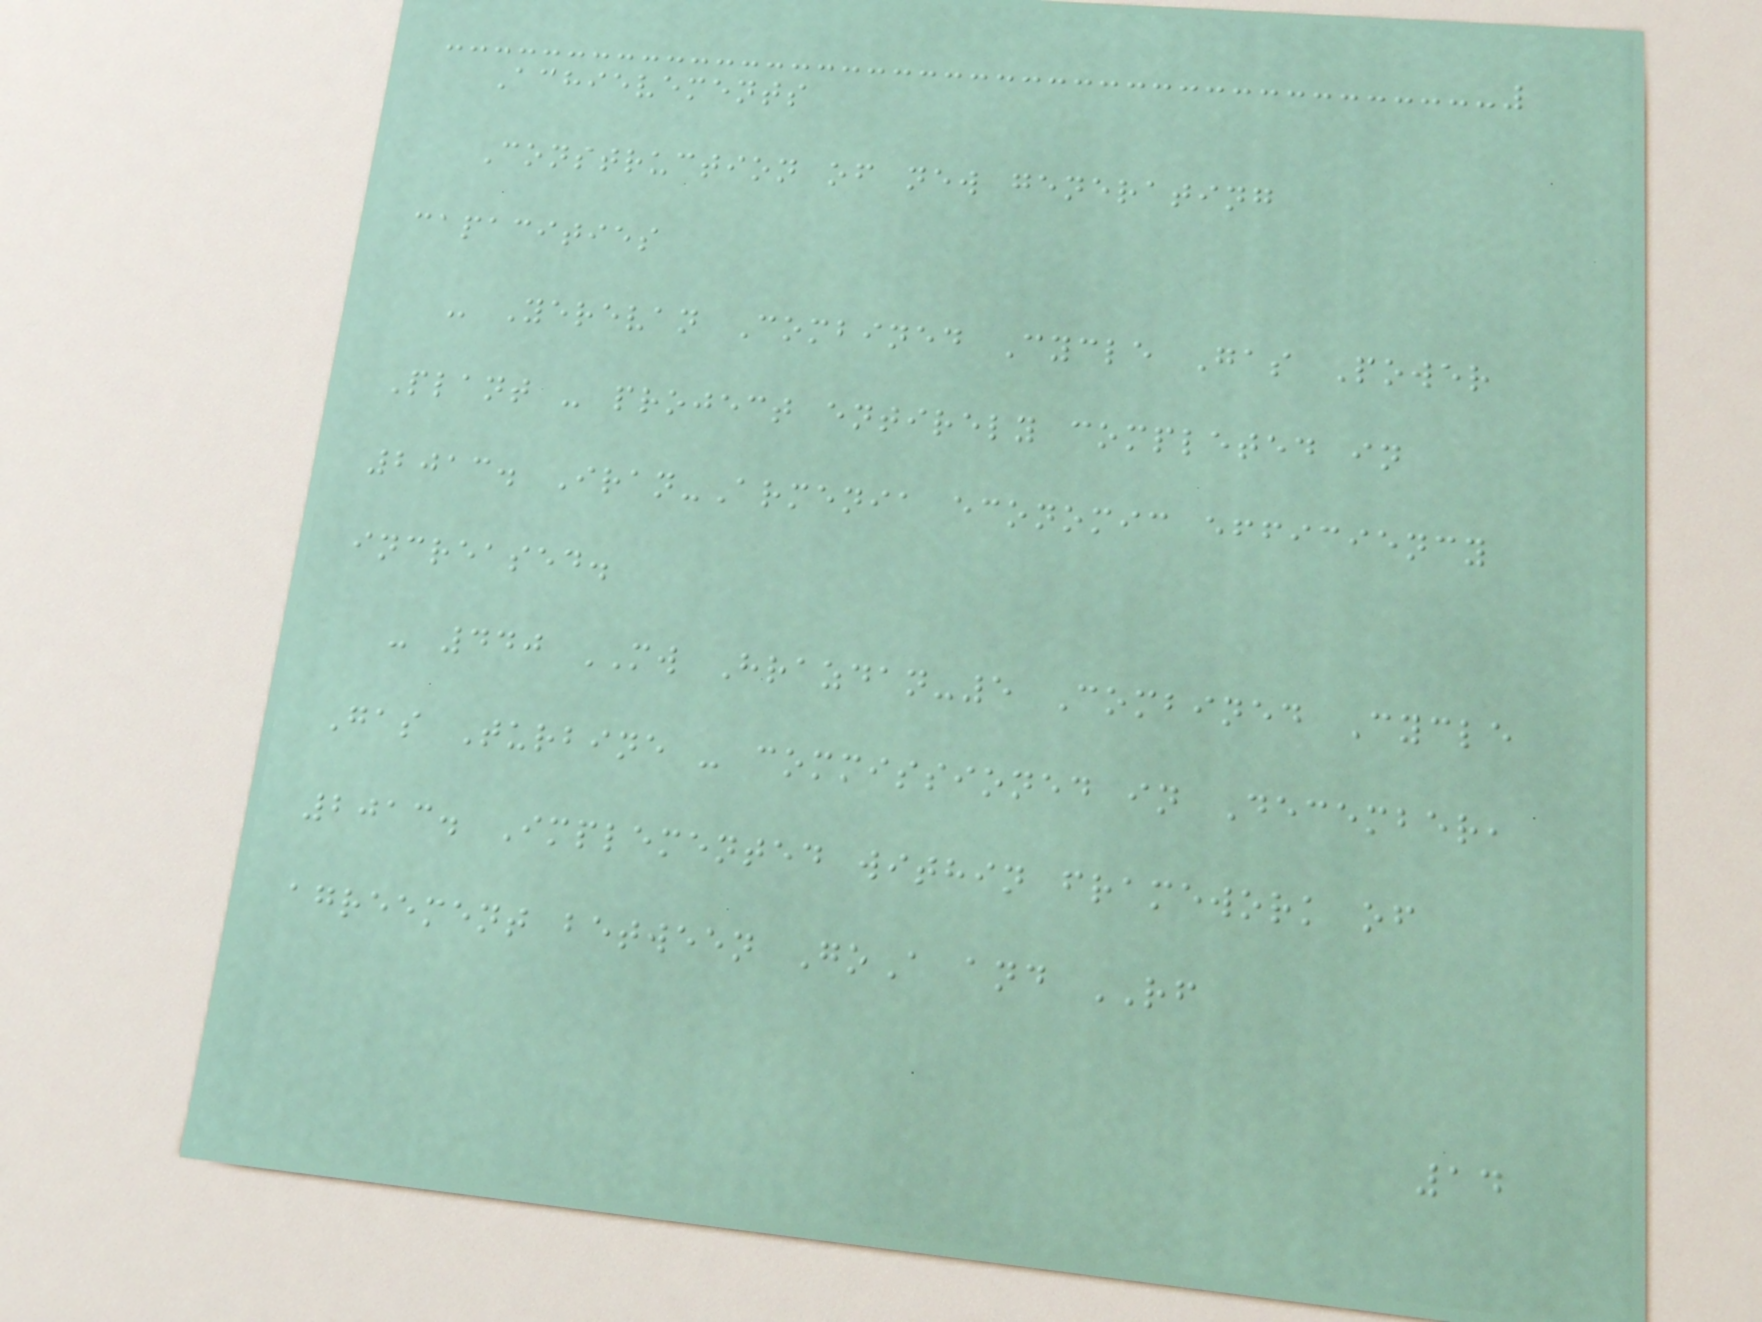Achievements
Construction of new generating
capacities
- Yerevan Combined Cycle Gas Power
Plant - project entirely completed in
2013. Iran-Armenia economic efficiency
increased.
- 440 MW Hrazdan-5 Combined Cycle
Gas Turbine - commissioned in December,
2013. Implemented within framework of
agreement between GoA and RF
14
